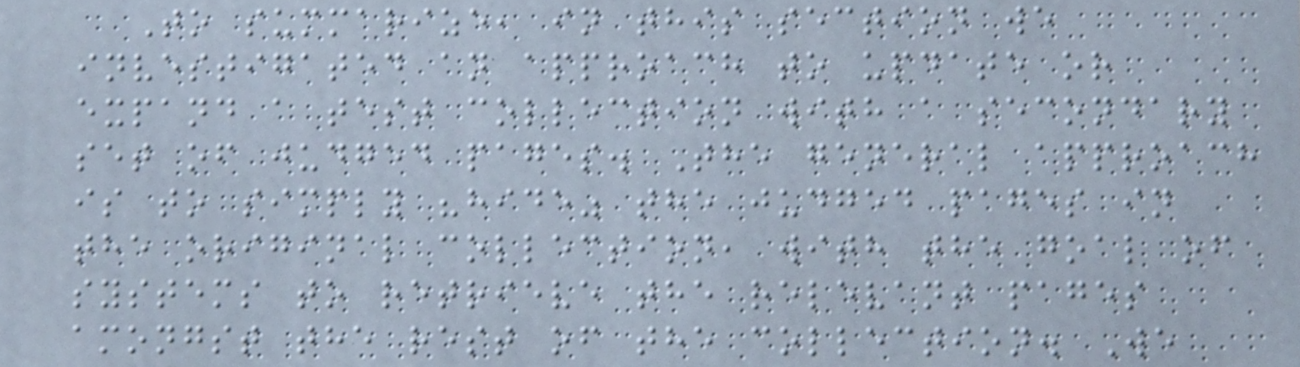To summarize, in this section we
investigated an approach to update or
expand a test collection with a secondary
set of judged pages. The general approach
is to simply "hide" the judged pages in
the original collection, with the goal of
systems to retrieve the relevant pages
amongst the rest of the collection. We
